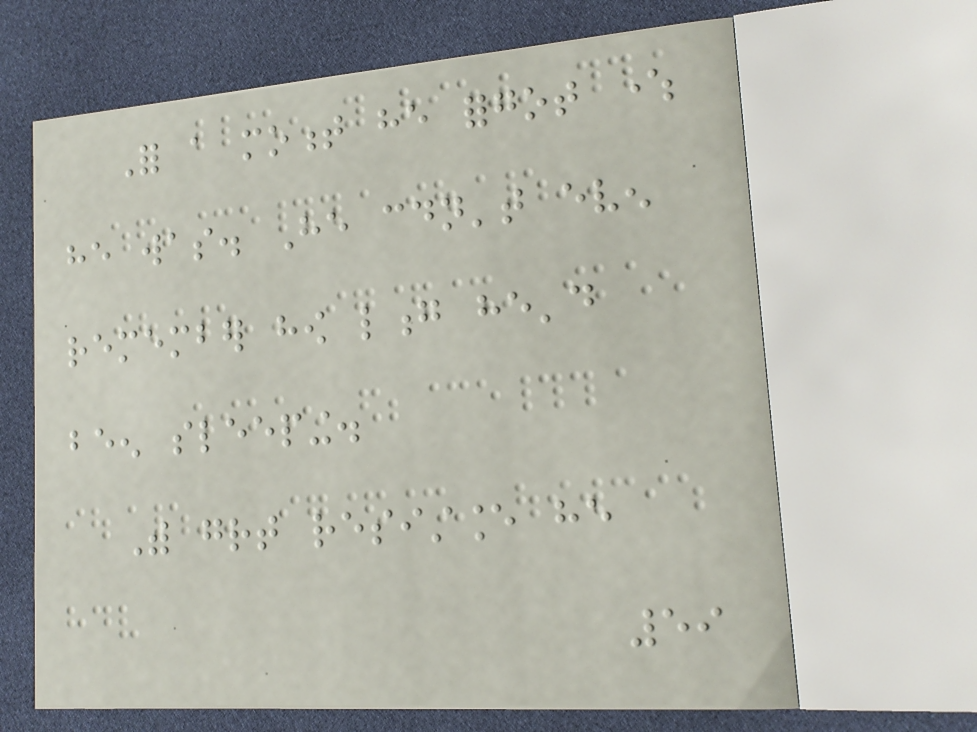For a moment he forgot where
he was. He couldn't even
remember how long he'd
been sleeping.
With great resistance he
59
